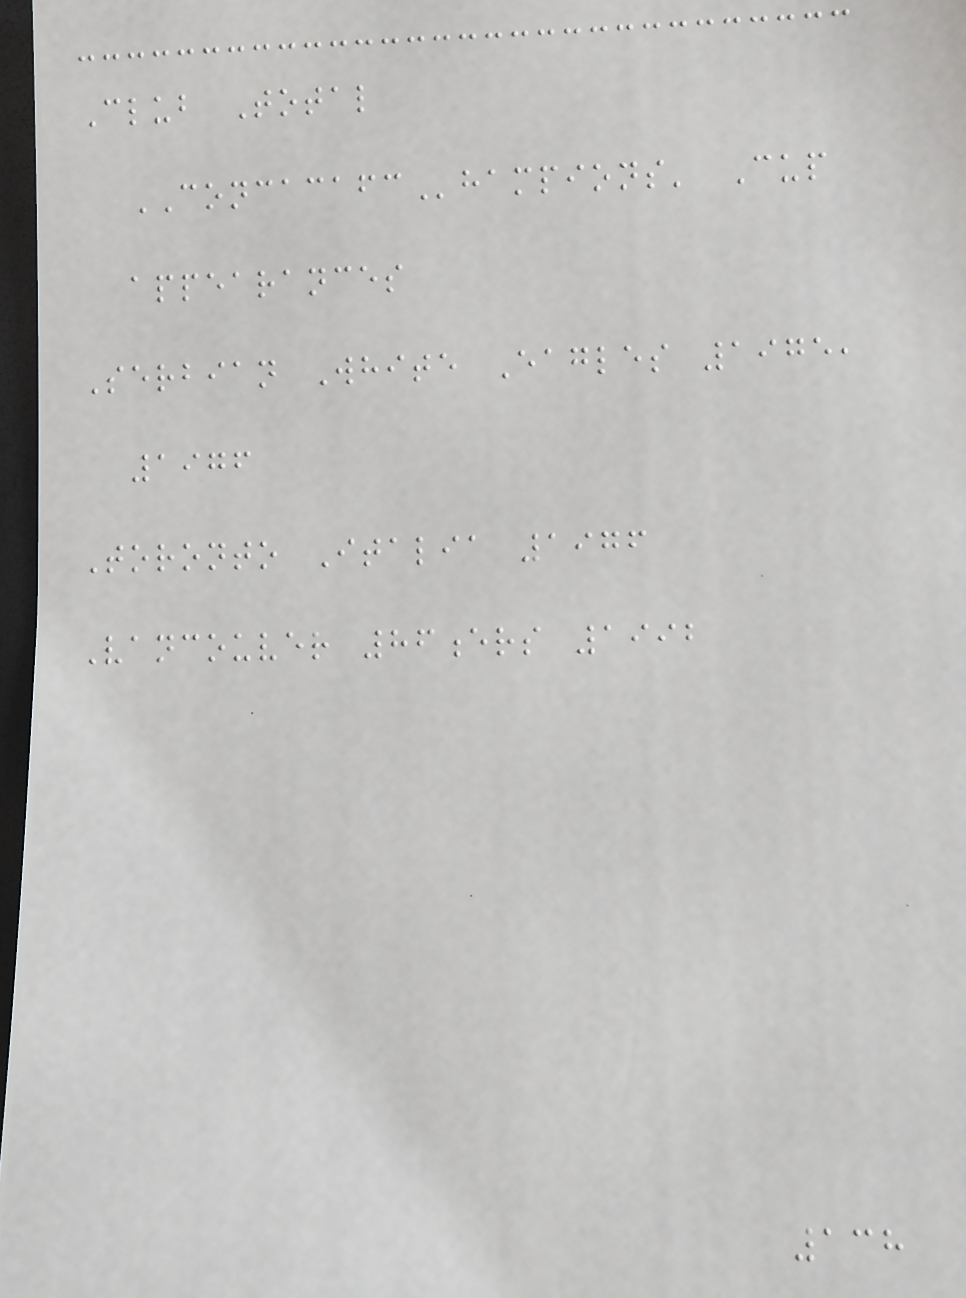Club Total
CONCACAFChampions' Cup
appearances
Serbian White Eagles 1975,
1976
Toronto Italia 1976
Vancouver 86ers 1992
138
